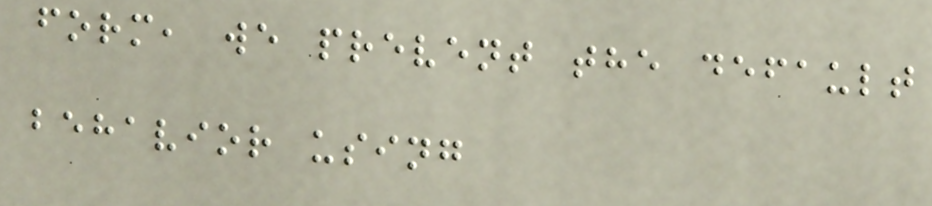form, we prevent the default
behavior using
